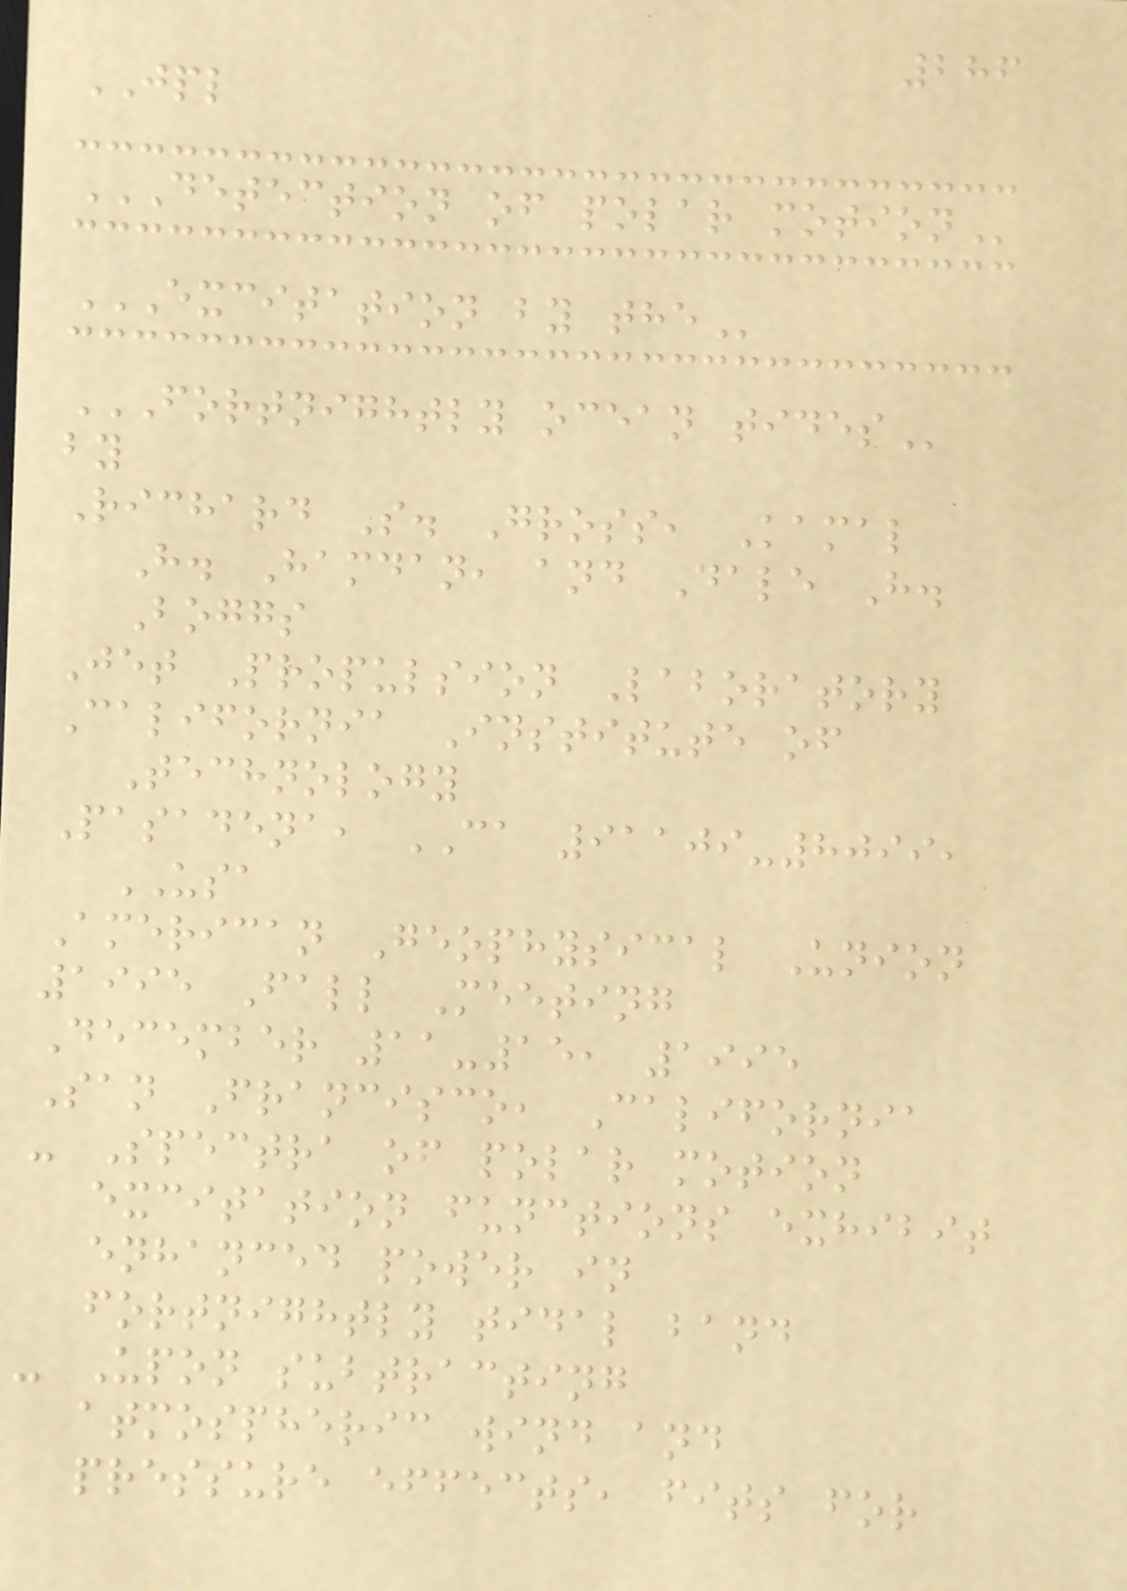286
JPL
DETECTION OF POLAR MOTION
EXCITATION BY THE
FORTNIGHTLY OCEAN TIDES
by
Richard S. Gross, Kamal
H. Hamdan, and Dale H.
Boggs
Jet Propulsion Laboratory
California Institute of
Technology
Pasadena, CA 91109-8099,
USA
American Geophysical Union
1995 Fall Meeting
December 11-15, 1995
San Francisco, California
- Spectra of polar motion
excitation functions exhibit
enhanced power in
fortnightly tidal band
- Upon subtracting
atmospheric wind and
pressure effects, fits for
